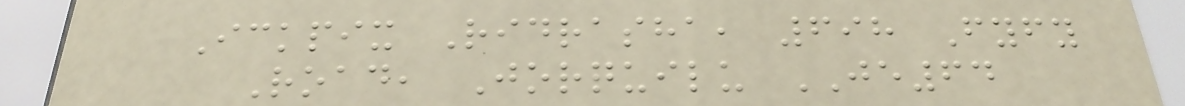Ickpix Ridrasha, 698 Fyfy
Road, Jorquilu JE64
